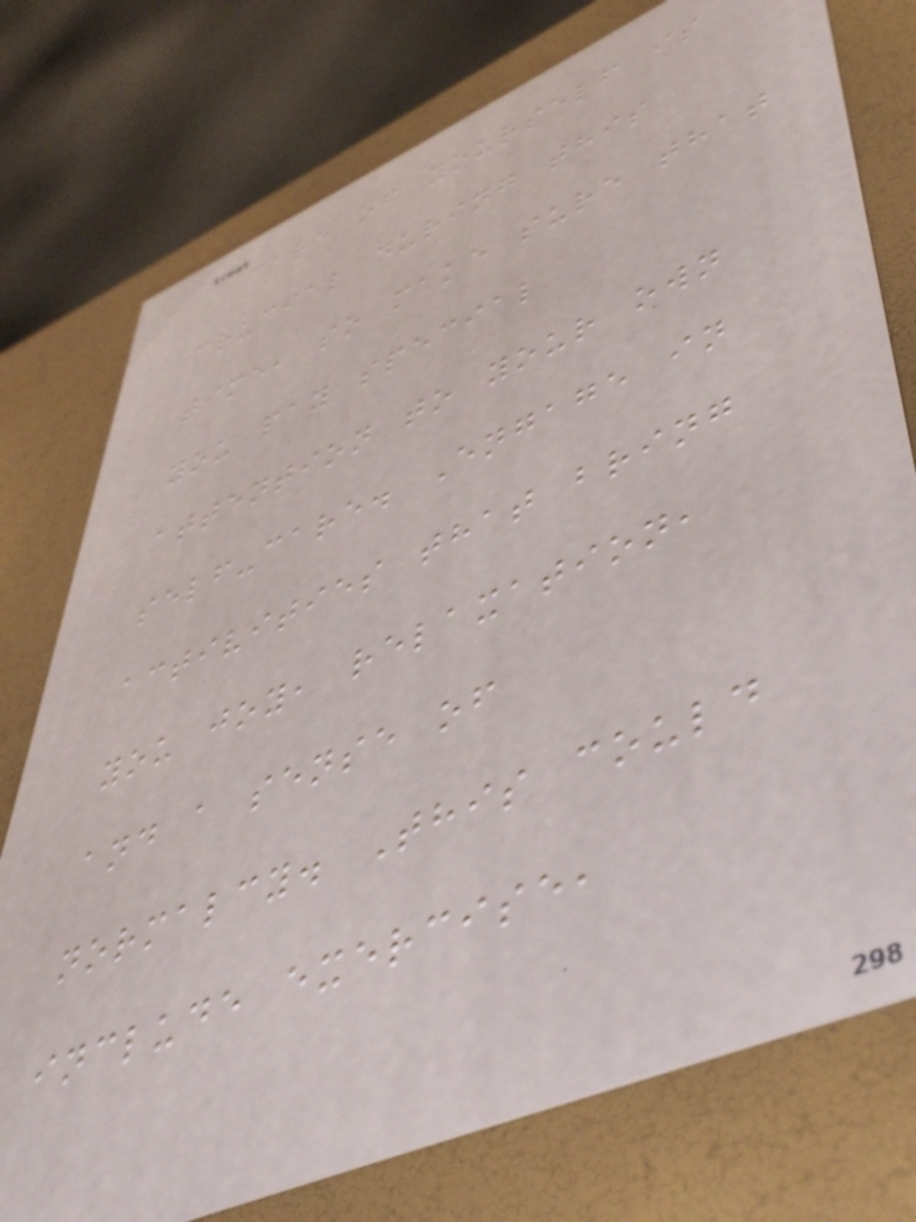care of yourself is
crucial during this
time, so make sure that
you pay special
attention to your own
self-care. Engage in
activities that bring
you joy, relaxation,
and a sense of
normalcy. This could
include exercise,
